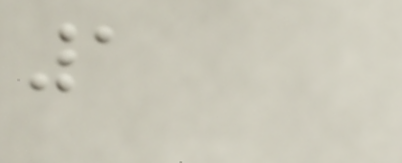1
